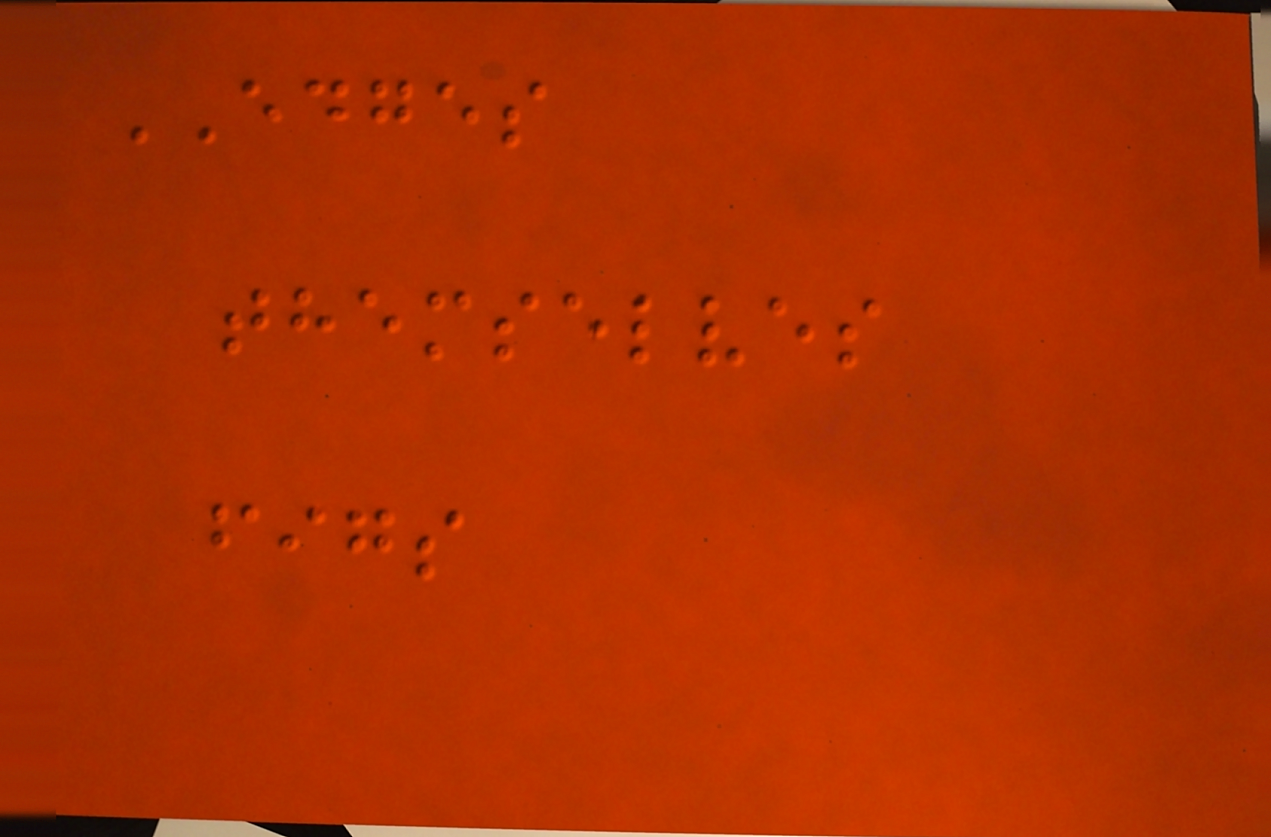EDGES
themselves
figs
